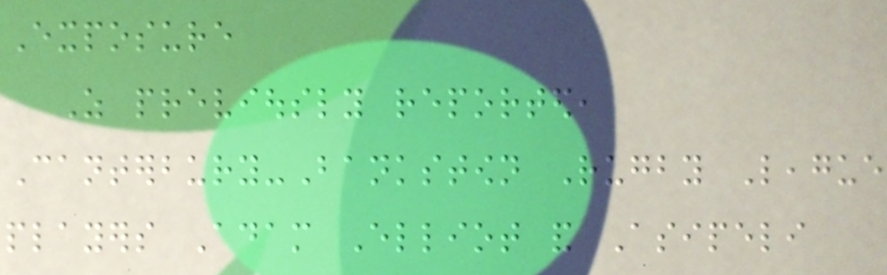Exposure
As previously reported,
Canterbury-Bankstown Rugby League
players Adam Elliot and Asipeli
